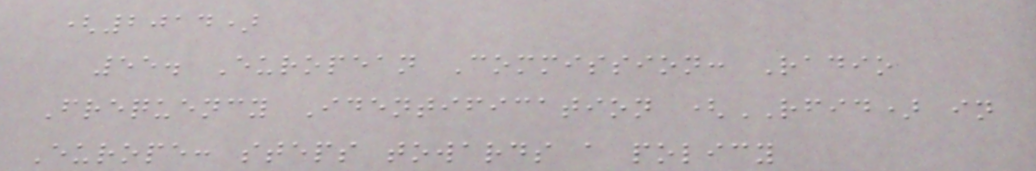(2014)
55. European Commission: Radio
Frequency Identification (RFID) in
Europe: steps towards a policy
